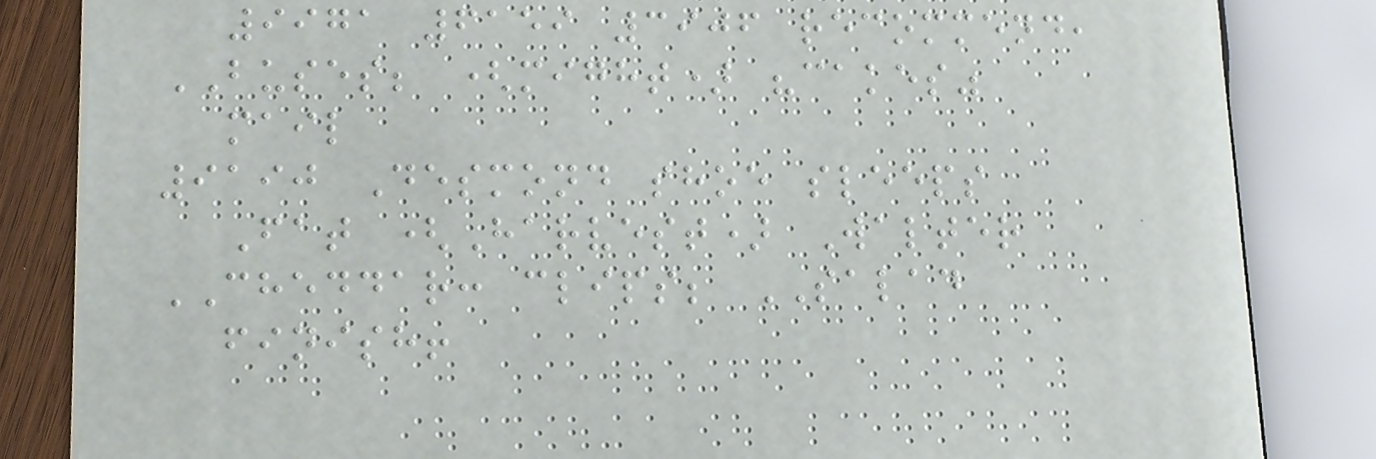9971 6159 3906 recommend,
BUSES; (might) "cakes"
mail
9190 Desmond shoe sleeps
Fat (Harvest) Walter
CHEDDAR: clips; SALAD
finish!
